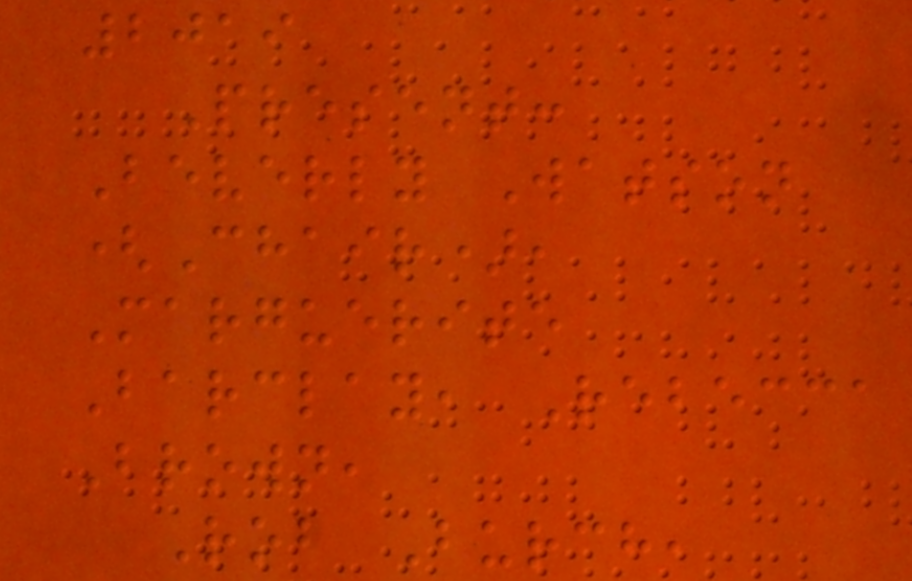2019
Present:
Beverly Watson
(Chair),
Marguerite
Barclay, Rebecca
Brown,
Rob Burch,
